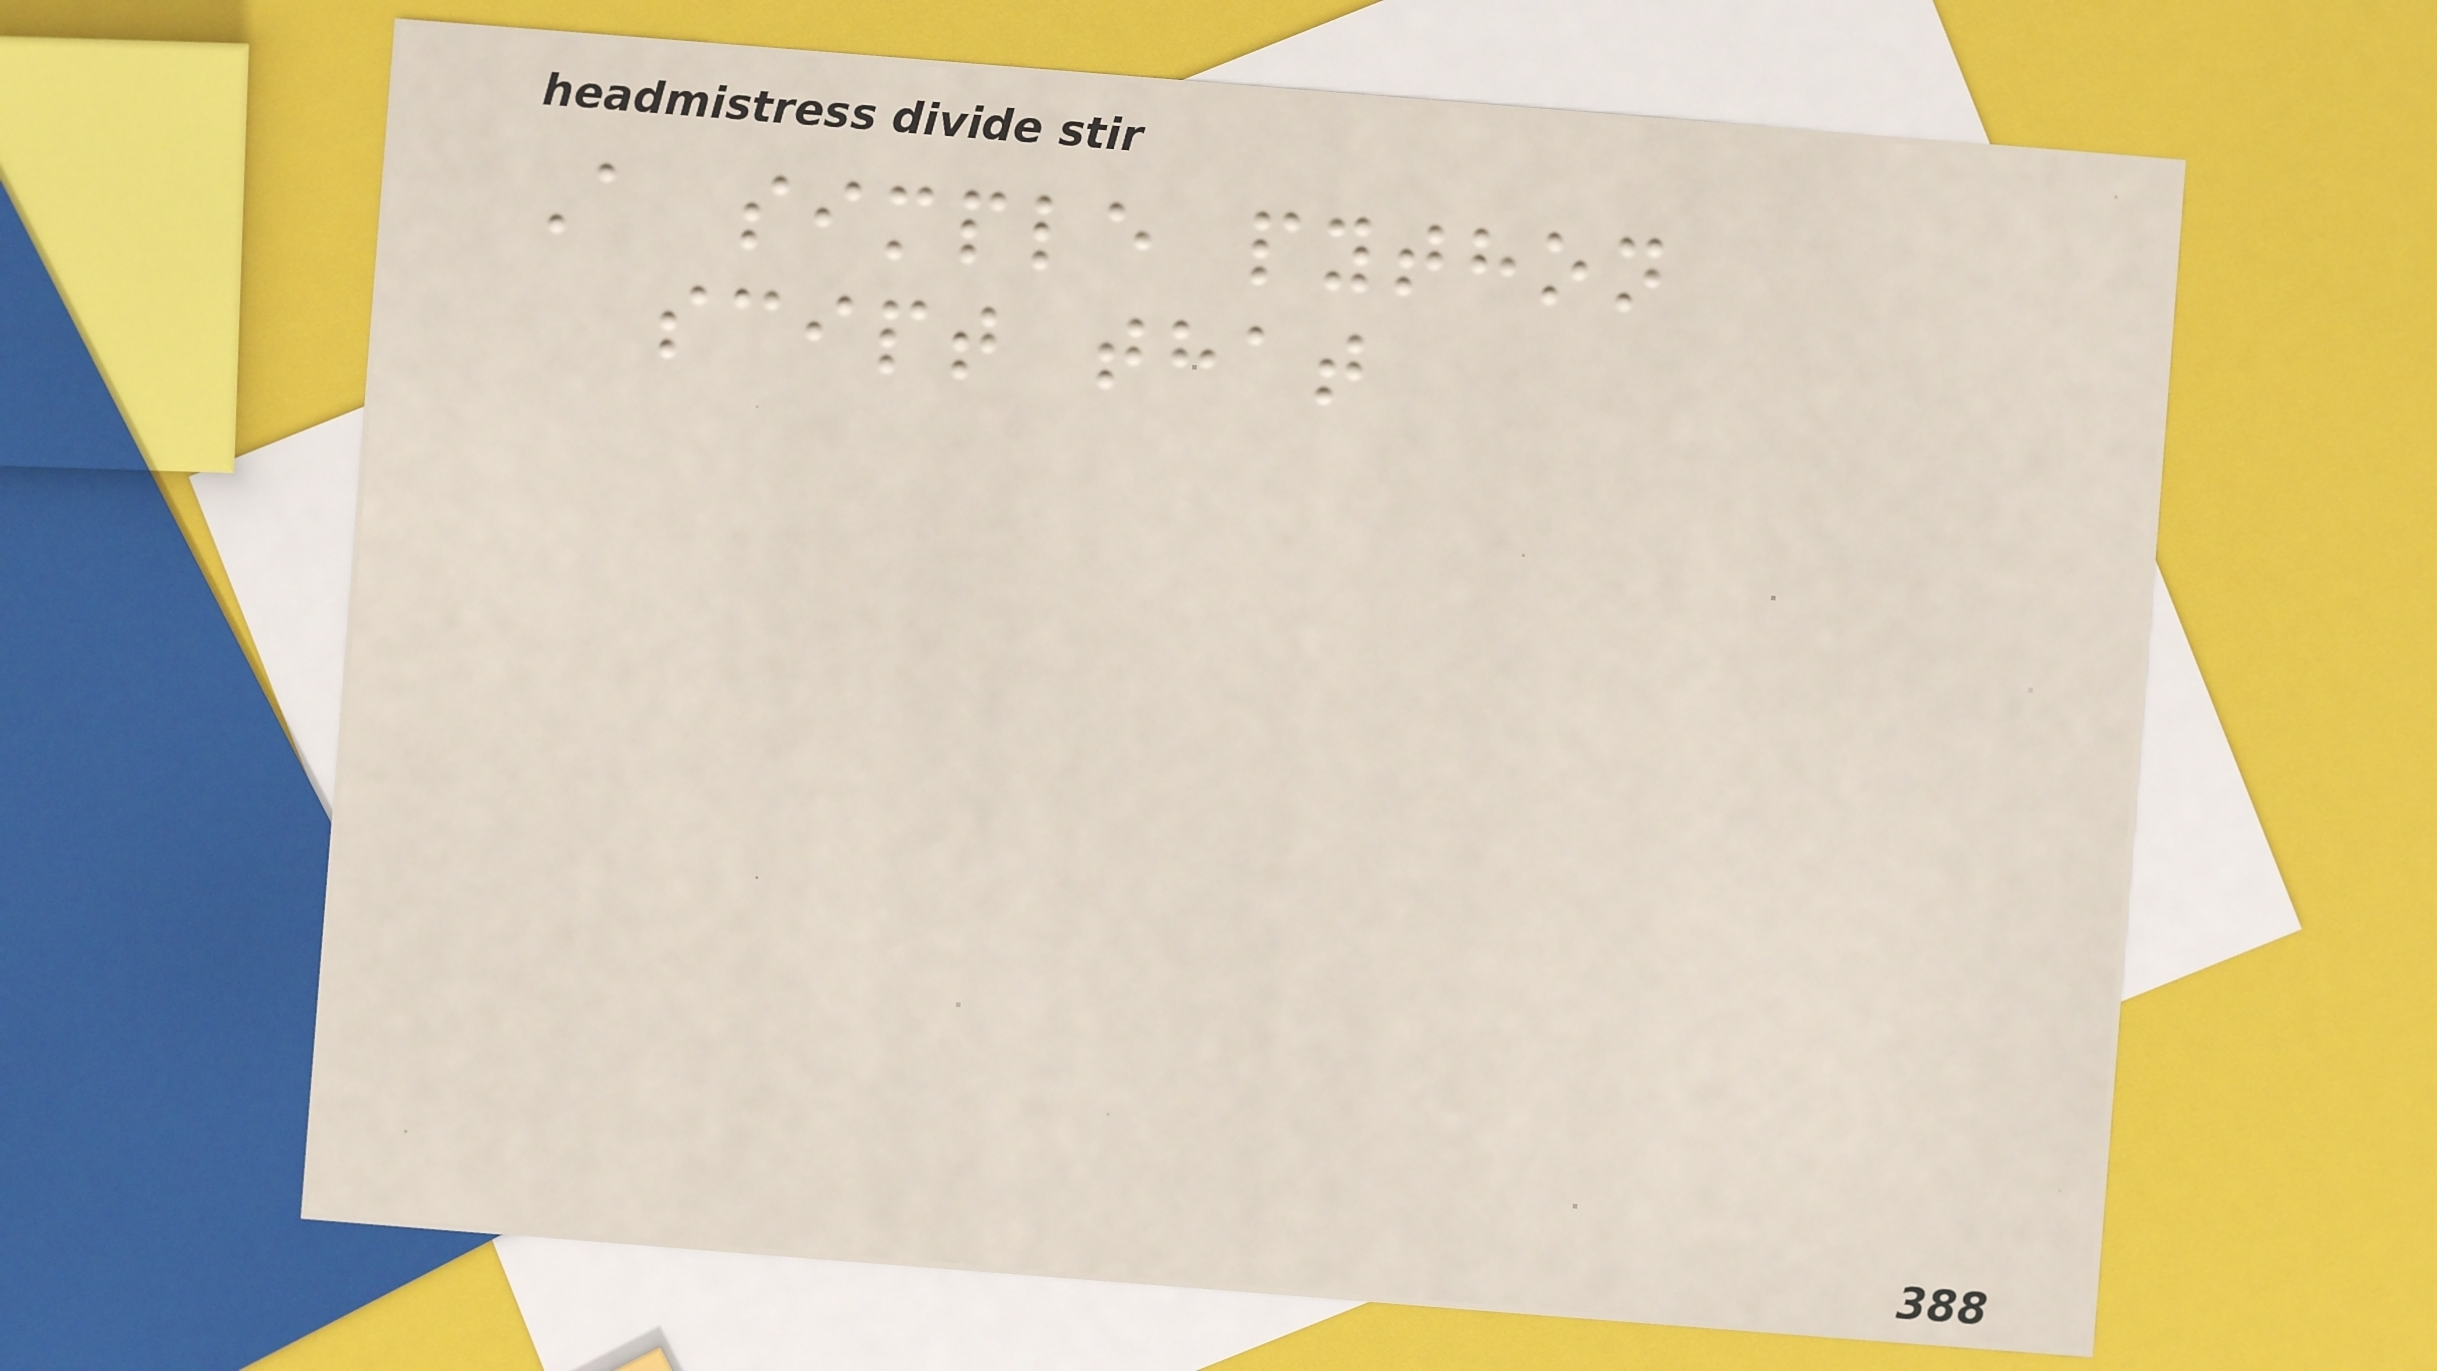A simple python
scipt that
